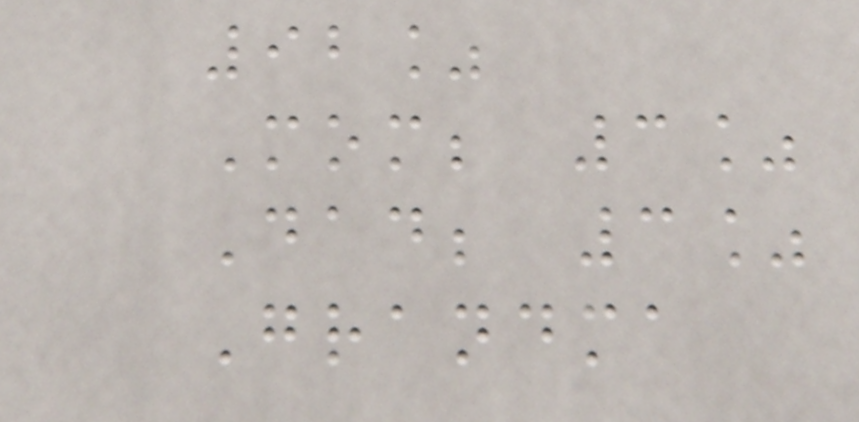92%
Mom; 3%
Dad; 3%
Grandma
